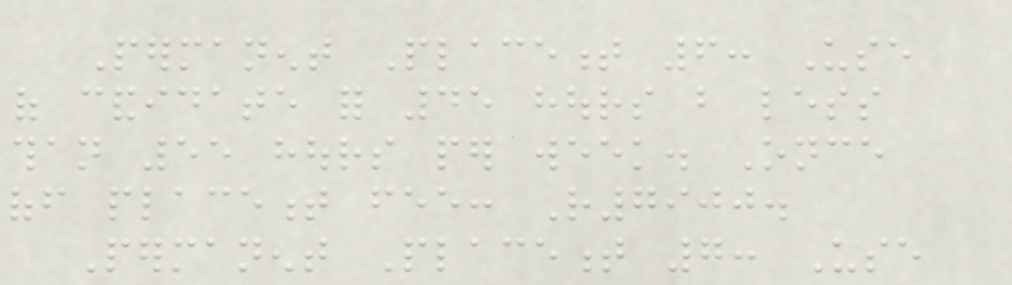Permanent Placement 6: Use
of candidate for 45 hours but less
than 55 hours per week. Once
off placement fee: R7900.
Permanent Placement 7: Use
